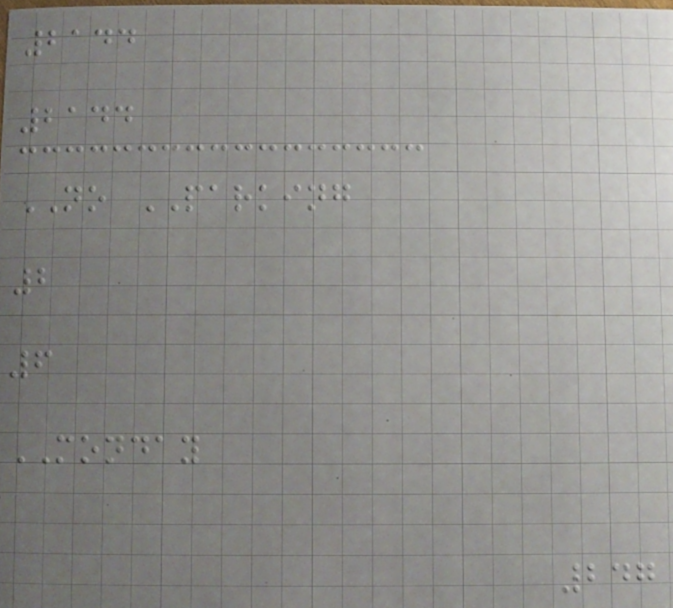2144
2144
NO PARKING
2
6
MONDAY
247
